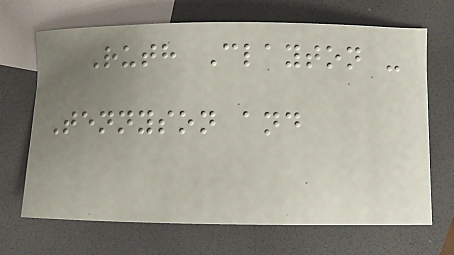Ruth Clayton -
Tennyson and
